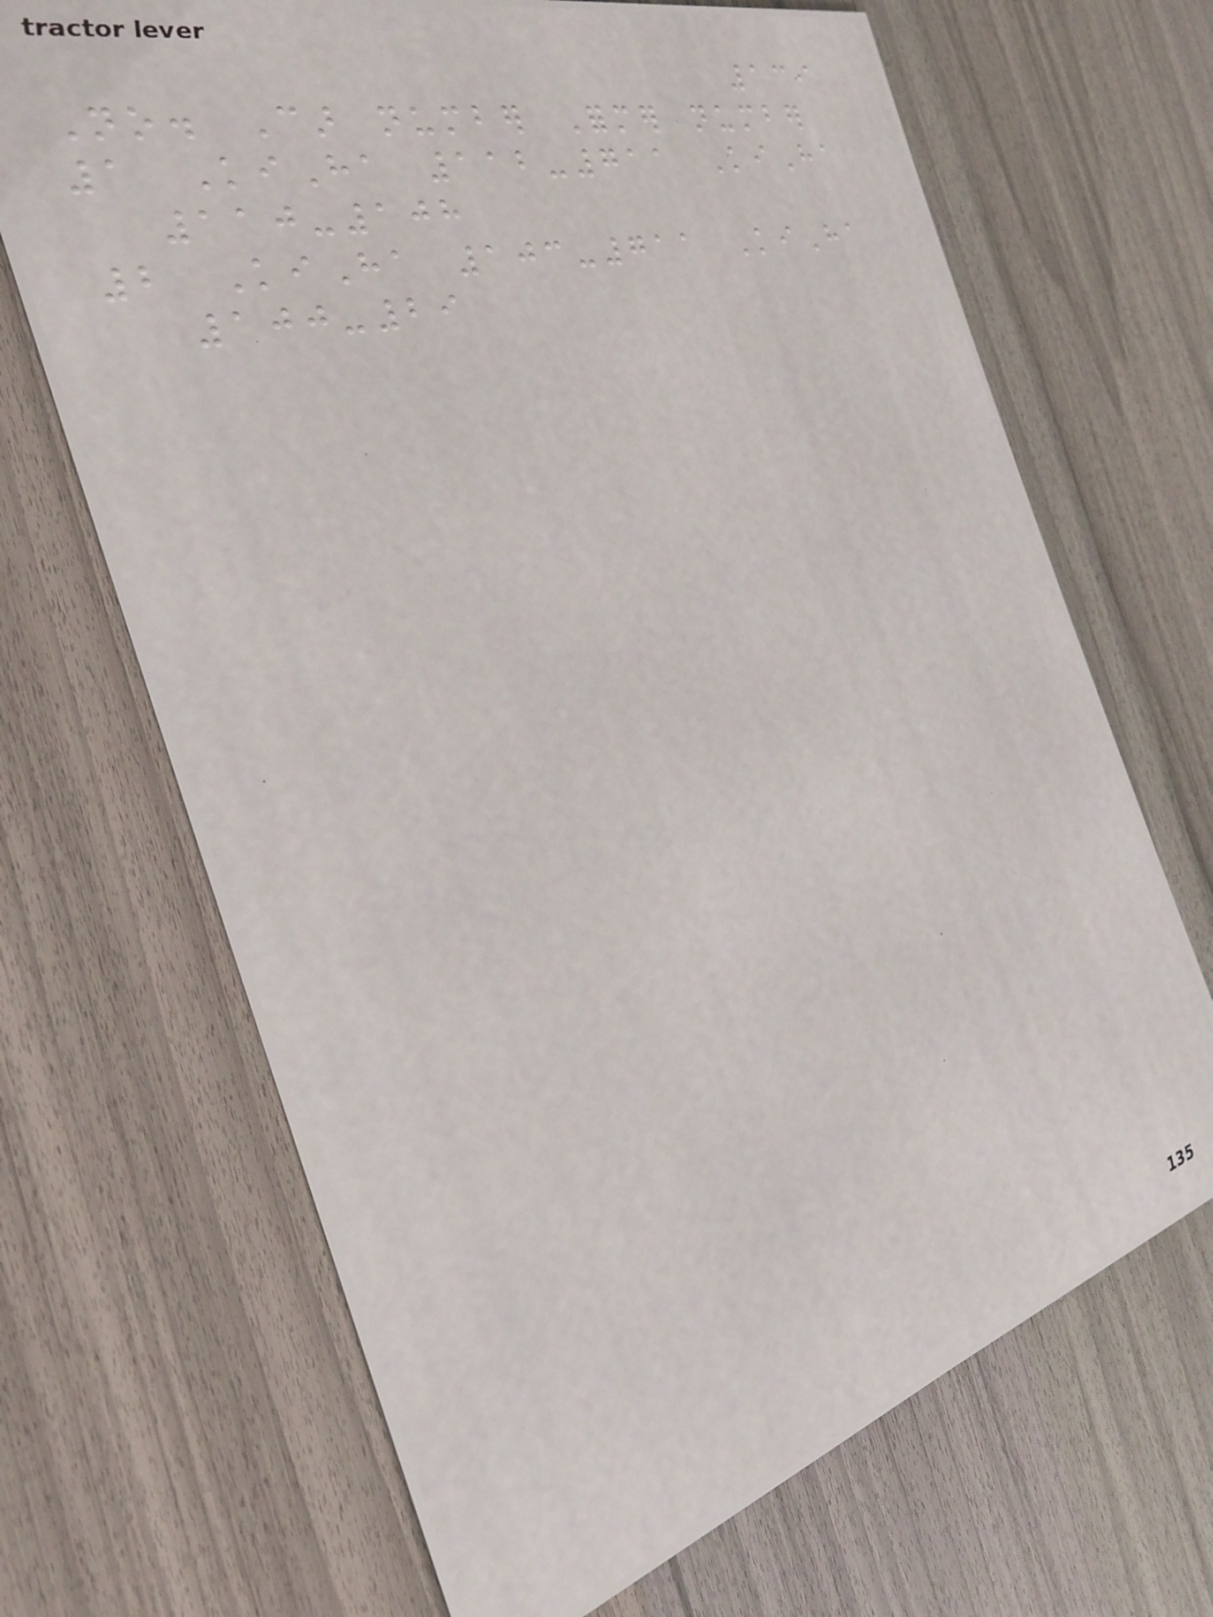139
No. Car number Former number
1 KiHa 112-711 KiHa
110-108
2 KiHa 103-711 KiHa
100-29
